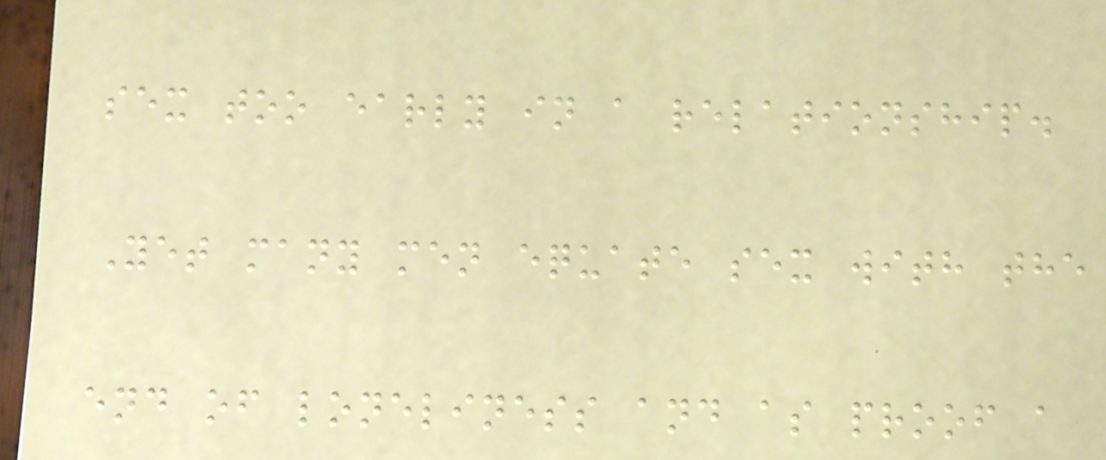sex too early in a relationship.
Yet many men equate sex with the
end of loneliness and as proof a
